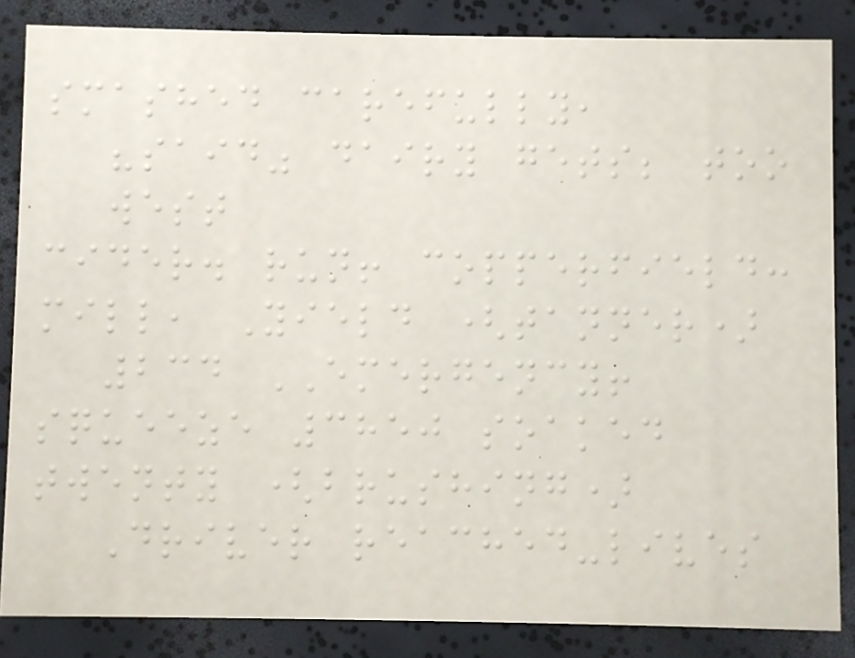smashed carefully,
"said" dairy gets; too
west
cider. run! copperfield:
mill, Yield (tanner)
234 EMERGENCY!
squeeze 3850 soaked
twenty (brushing)
Driver reached-lives
